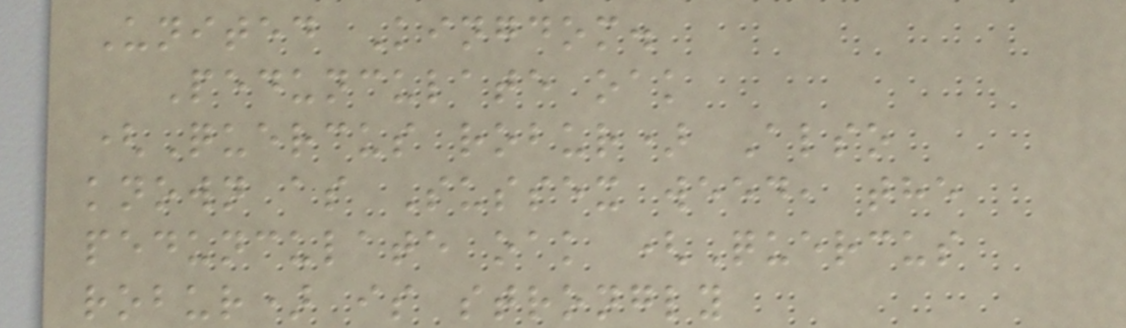United Kingdom.
Pedunculate oak
(Quercus robur) Also
known as Sussex weed, the
pedunculate oak (Quercus
robur) is strongly
